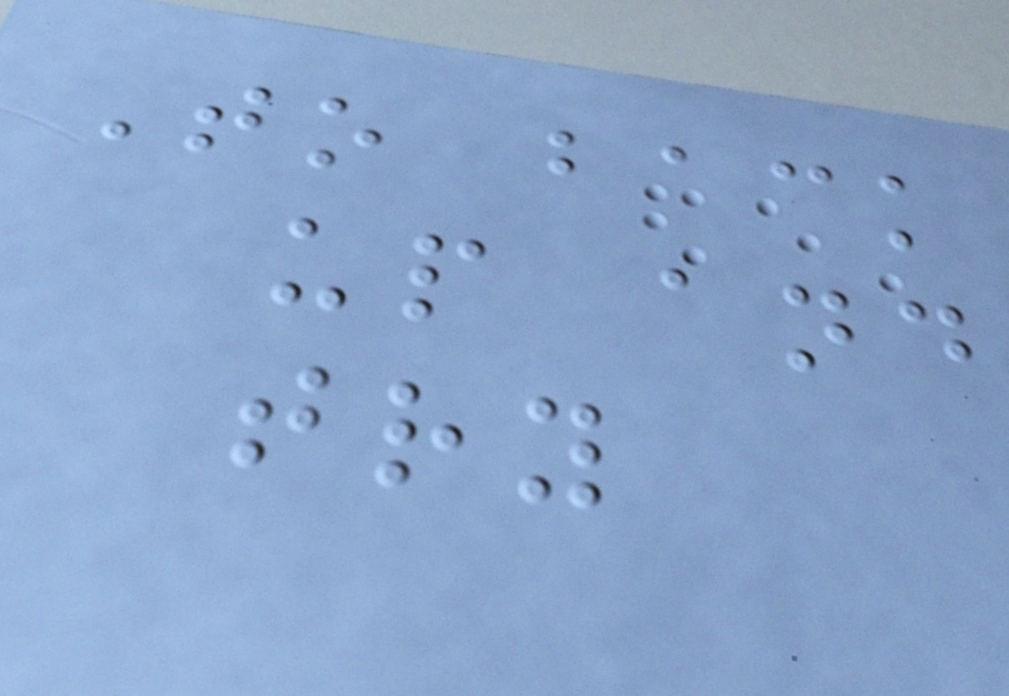To back
up and
try
